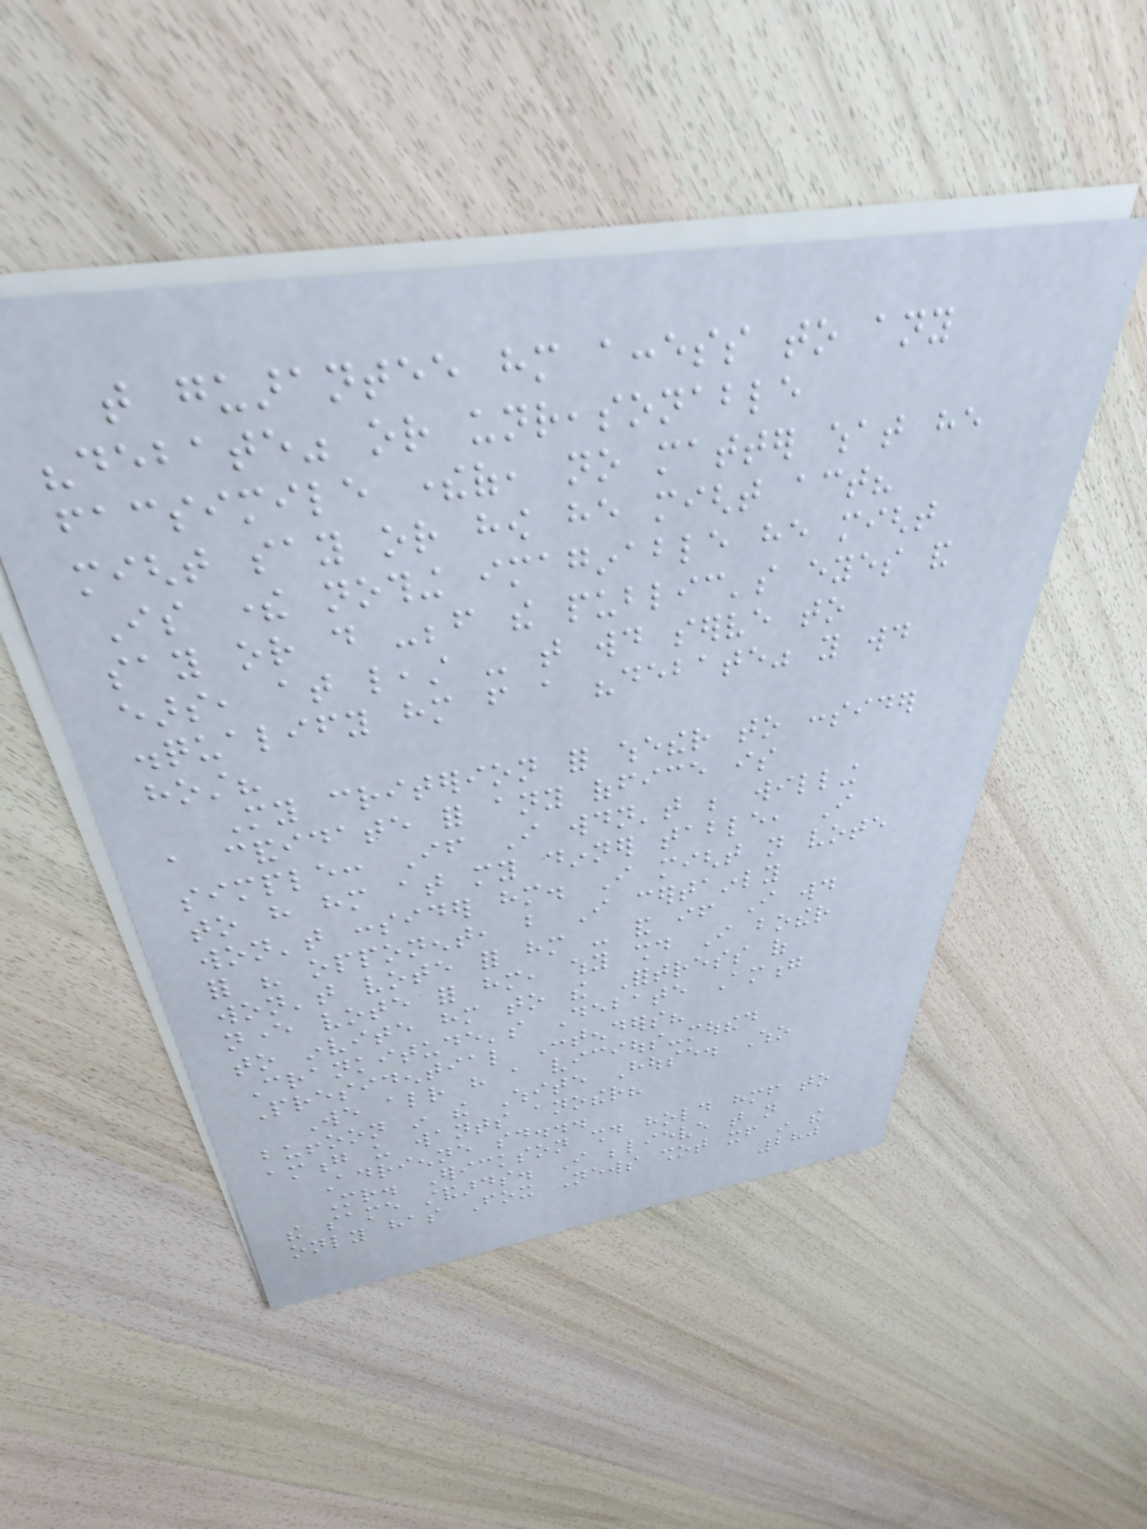that guarantee him access to any
"debate" or unreasonable
facsimile thereof, no matter what he
might say or how he might act?
Is there nothing imaginable he might
say or do -before the public's eyes and
ears, at least - that would serve to
disqualify him from a "debate" you would
host?
My criterion for whether to consider
a candidate for any office is
simple: If I wouldn't be willing
to have him at my dinner table, I
won't consider him. I might not vote
for his opponent, but I certainly
won't vote for him - and if I would
never vote for him, why should I bother
to invite him to the Fortress of
Crankitude's Debate Among
Presidential Contenders?
We already have a vicious-mouthed
buffoon in the White House. Who
among us wants another?
Adrienne said...
Mr. Erickson should hold himself to
the same standards. I believe that not
only has Fox News shot itself in the
280
